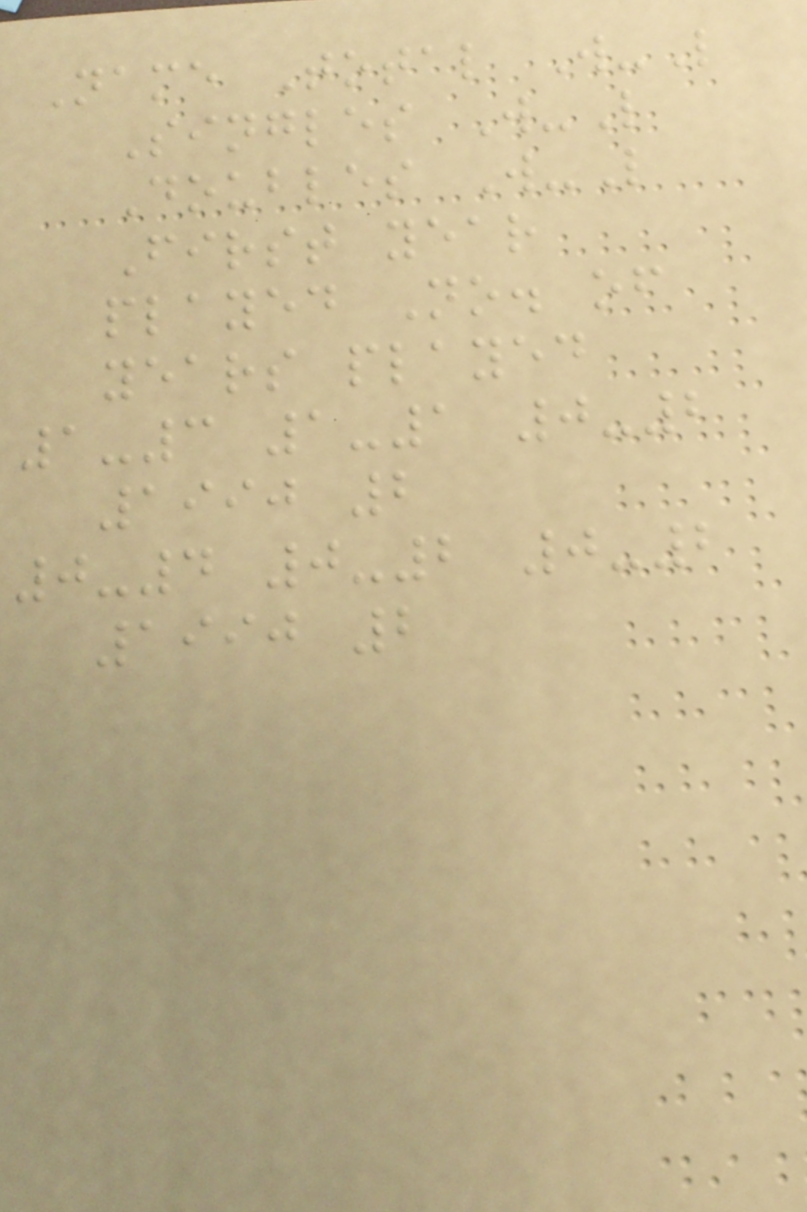Name Total W-L
Singles W-L
Doubles W-L
First year
played No. of
years played
1-3 1-1 0-2
1990 2
0-4 0-2 0-2
1990 2
